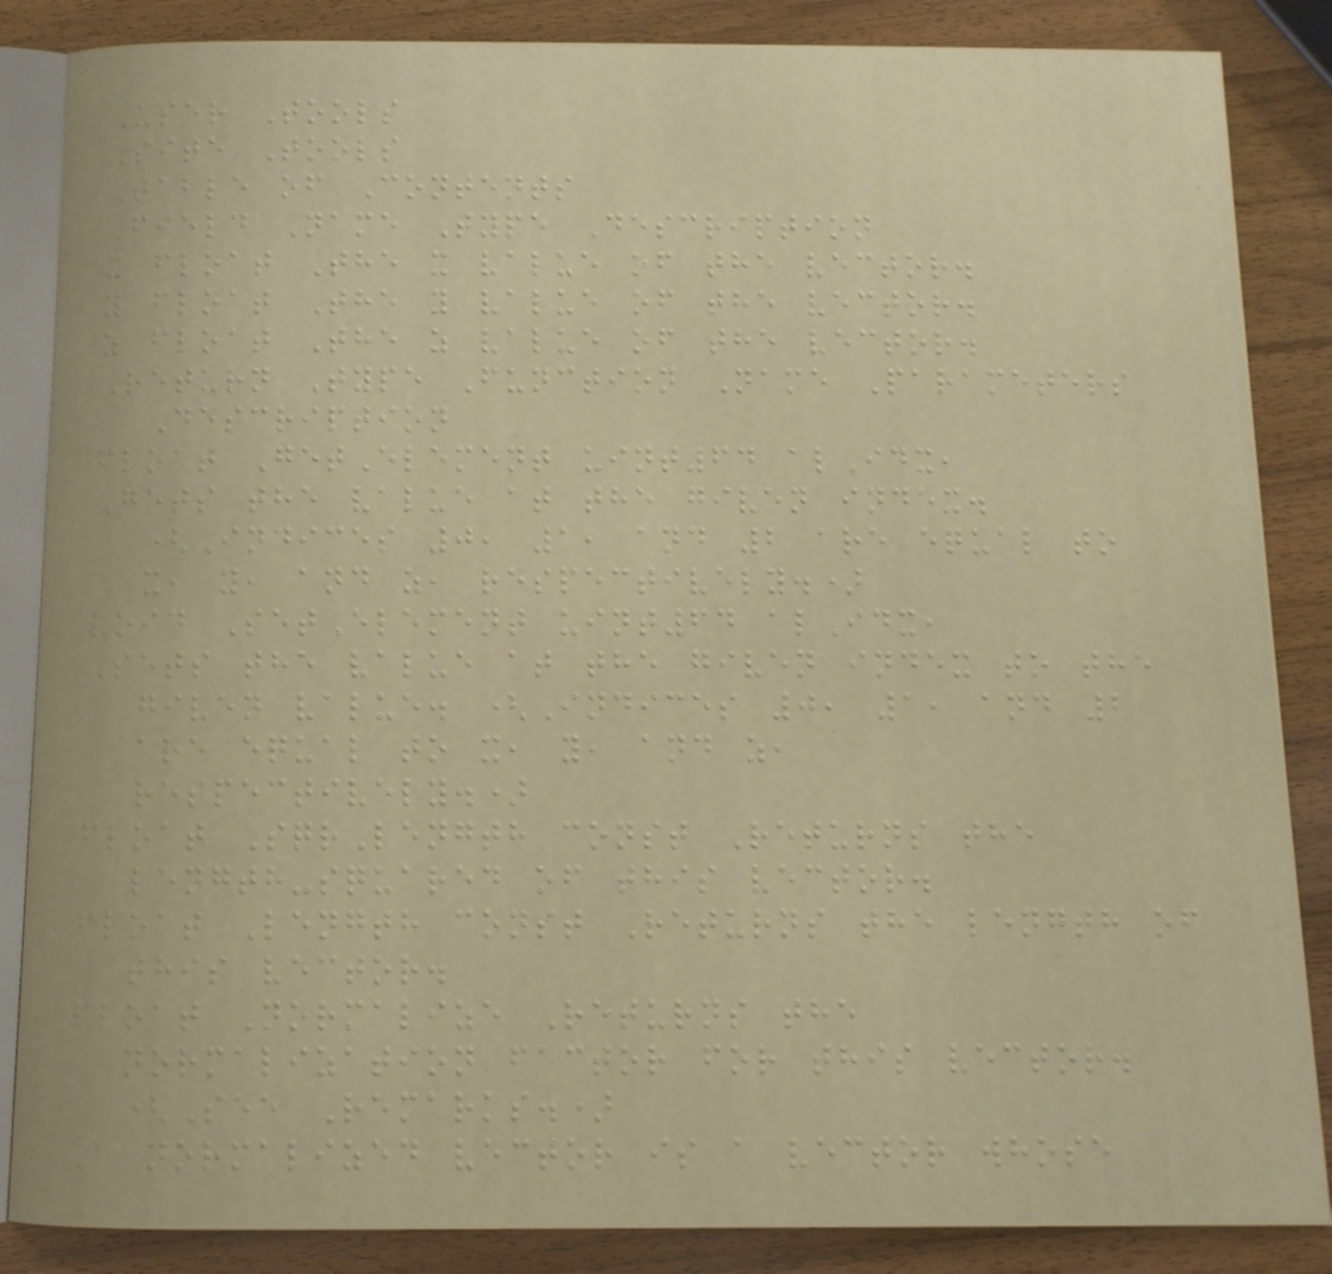User Tools
Site Tools
Table of Contents
Field Name Type Description
x float The x value of the vector.
y float The y value of the vector.
z float The z value of the vector.
Return Type Function Name Parameters
Description
float GetElement uint64 alIdx,
Gets the value at the given index.
(Indices 0, 1, and 2 are equal to
x, y, and z, respectively.)
void SetElement uint64 alIdx,
Sets the value at the given index to the
given value. (Indices 0, 1, and 2
are equal to x, y, and z,
respectively.)
float SqrLength const Returns the
length-squared of this vector.
float Length const Returns the length of
this vector.
float Normalize Returns the
normalization factor for this vector.
(See Remarks.)
A normalized vector is a vector whose
